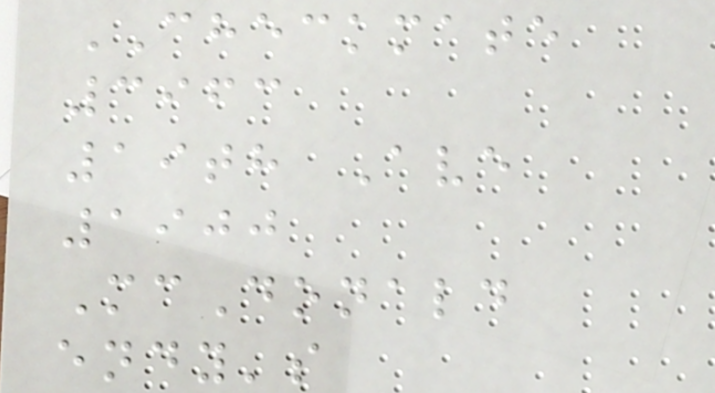CHECKMATE
3963
19th Ave
1900
McDonald
endy's
